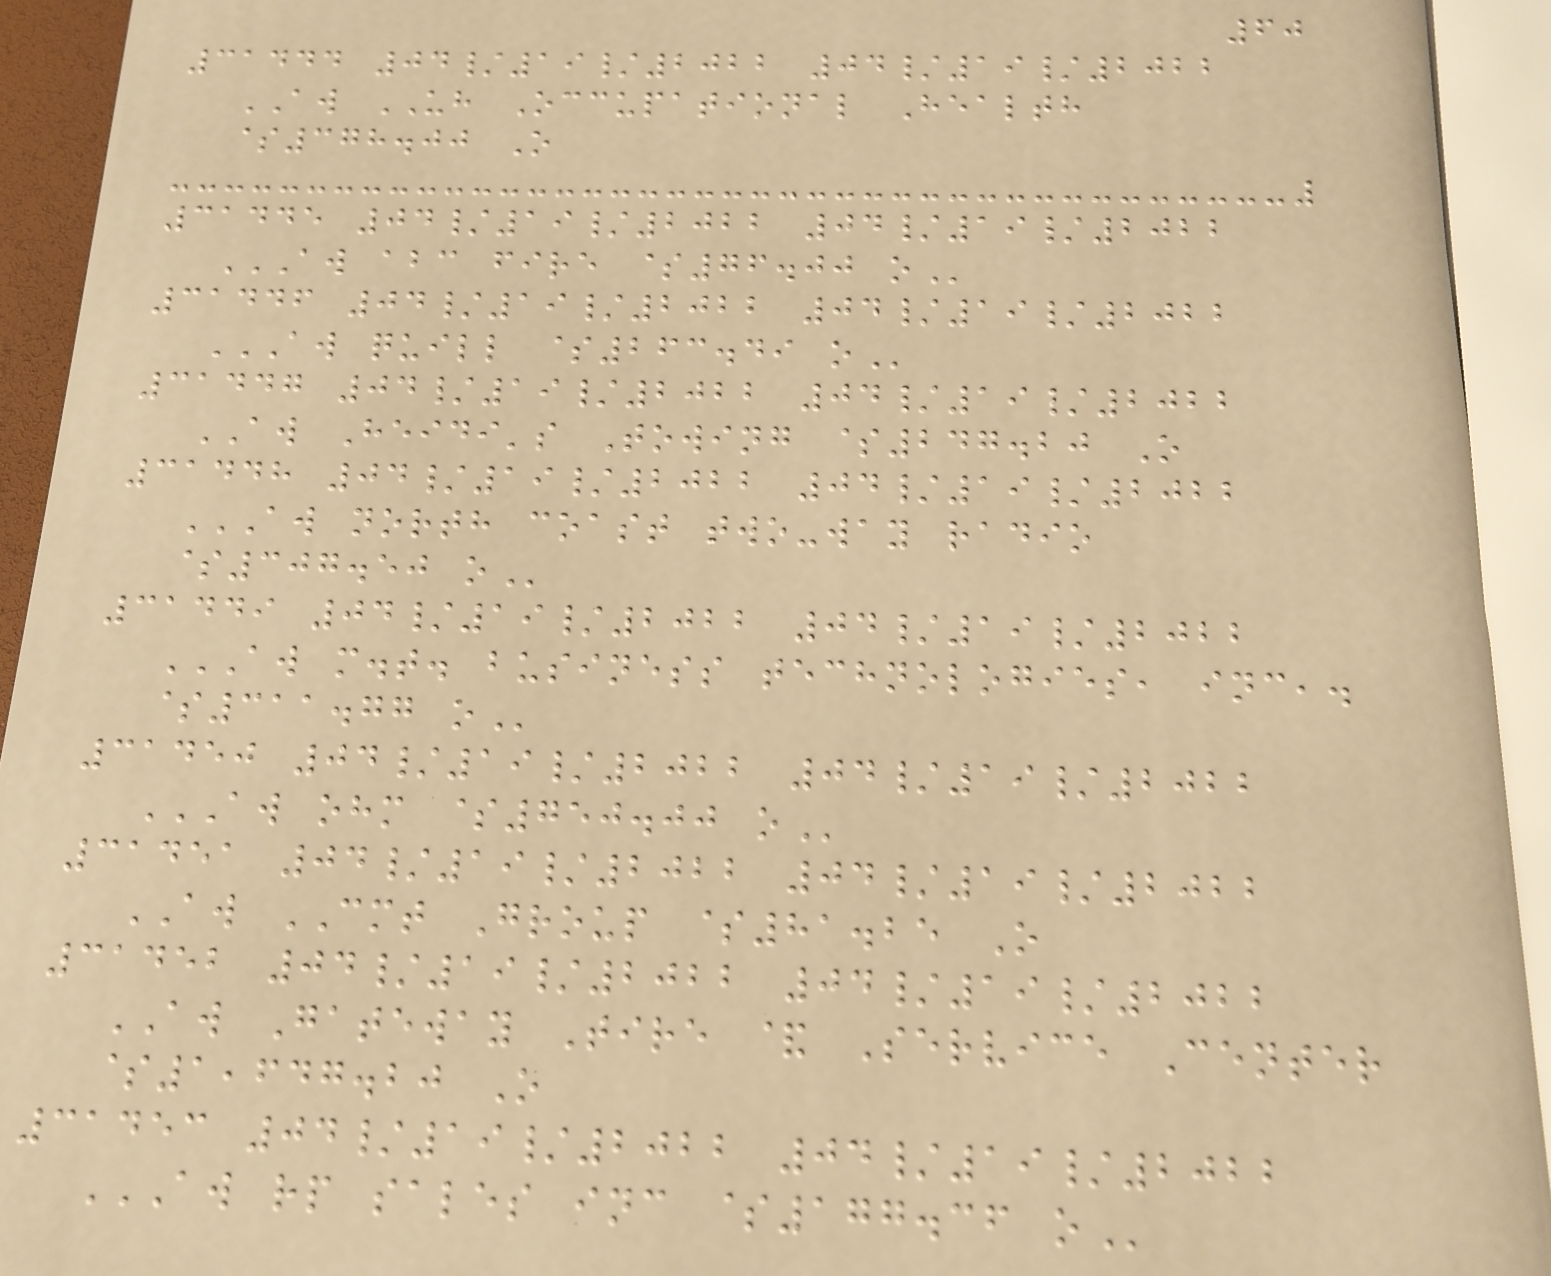60
31444 04/19/2022 04/19/2022
AW UH Occupational Health
$378.00 O
31445 04/19/2022 04/19/2022
AW ABC FIRE $76.00 O
31446 04/19/2022 04/19/2022
AW QUILL $263.49 O
31447 04/19/2022 04/19/2022
AW Heidi's Towing $247.20 O
31448 04/19/2022 04/19/2022
AW NORTH COAST TWO-WAY RADIO
$307.50 O
31449 04/19/2022 04/19/2022
AW M.T. BUSINESS TECHNOLOGIES, INC,.
$311.77 O
31450 04/19/2022 04/19/2022
AW OHM $750.00 O
31451 04/19/2022 04/19/2022
AW CMT Group $81.25 O
31452 04/19/2022 04/19/2022
AW Gateway Tire & Service Center
$1,647.20 O
31453 04/19/2022 04/19/2022
AW RP SALES INC $177.36 O
